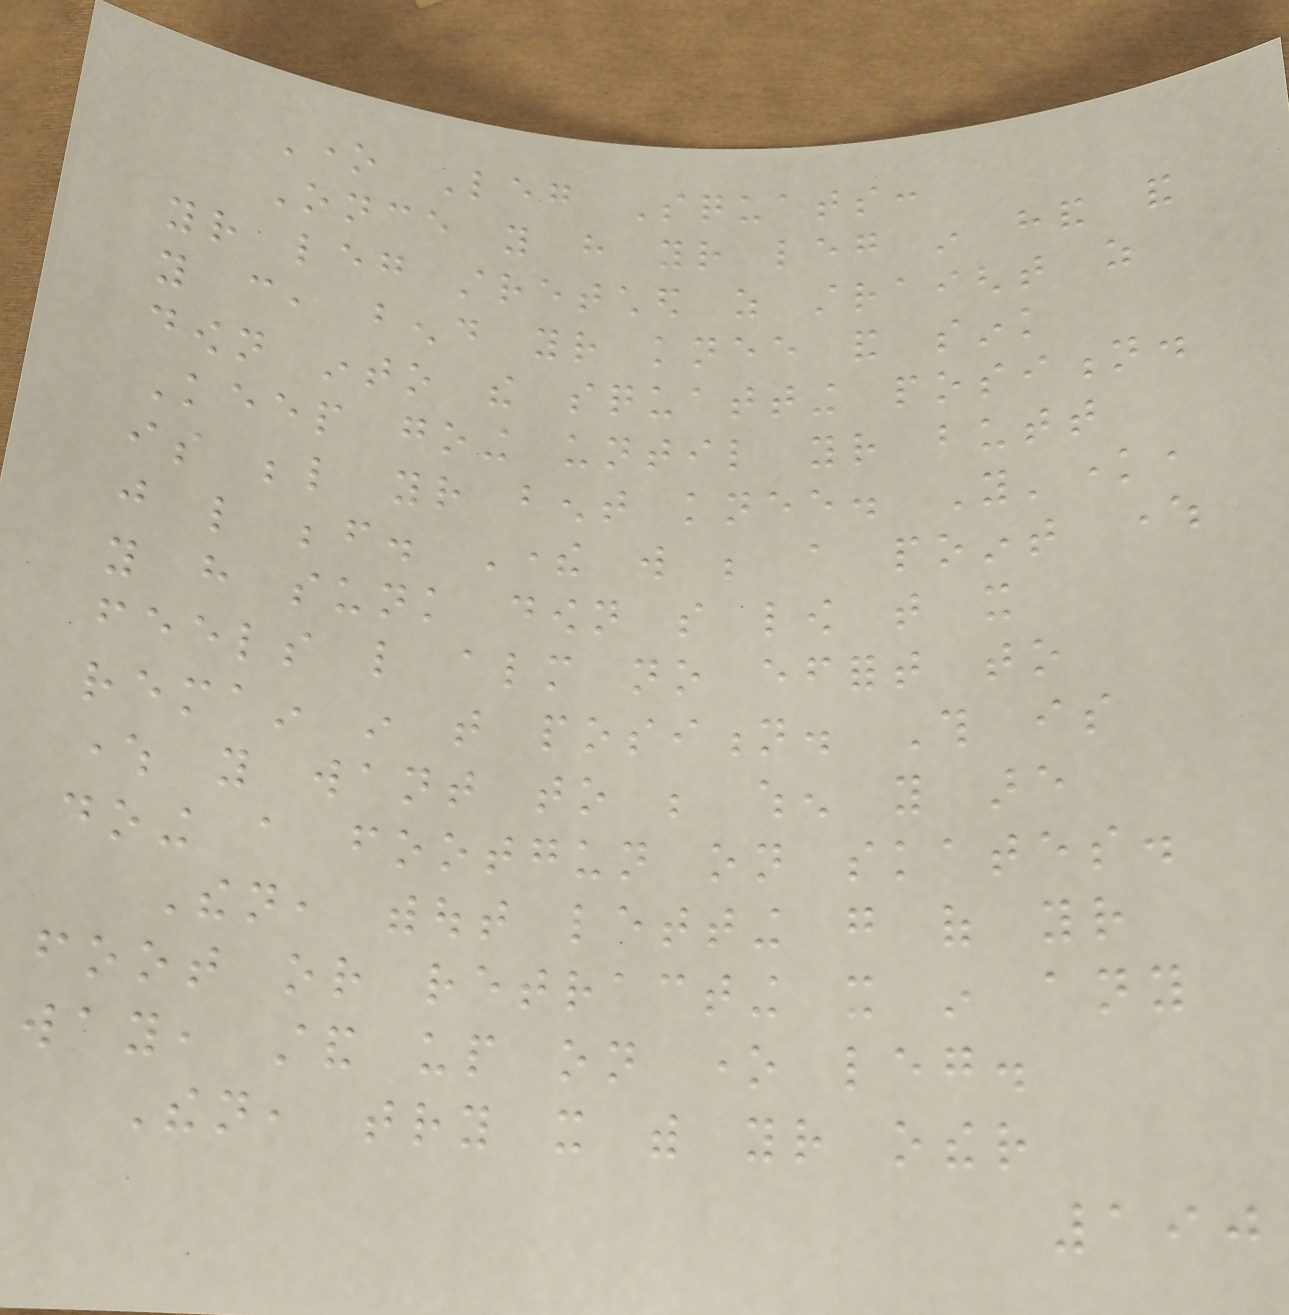One Leg Squats:
Once you have your leg in hand and
your leg stretched as straight as
you can, bend your knee and sink
down into the squatting position.
Keep going until your butt
is below your bent knee. Y'know,
just like before. There will be a point where
you have sunk down so low that it
feels like almost no effort to
remain in that position. This is
where you want to be when you are
doing a footgun on skates.
Then, without letting go of your
foot or retracting it in any
way, stand up on one leg.
Then, try it with your other
190
